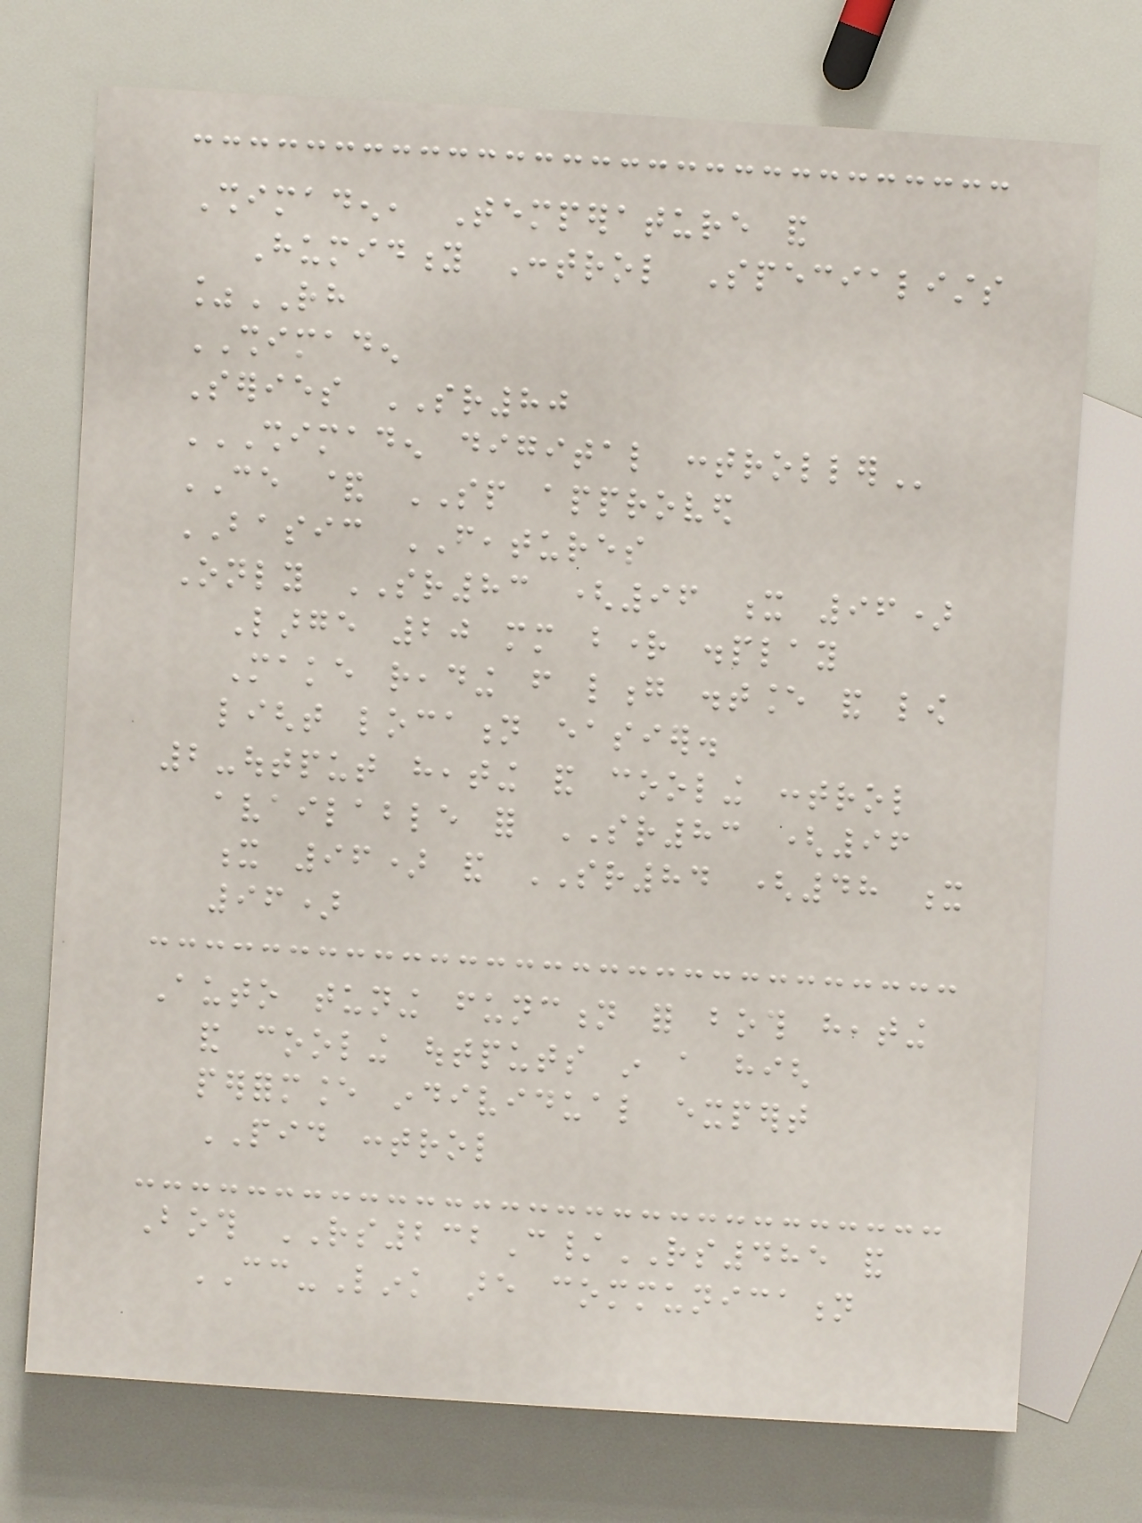Shimaden, Temperature and
Humidity Control Specialists
%RH
SHIMADEN
Series SR80
SHIMADEN DIGITAL CONTROLLER
CE & SP approved
BASIC FEATURES
Only SR83 (96 x 96)
Large 20 mm bright display
Make reading from long distance and low
light location easier.
2-output heating and cooling control
available for SR83 (96
x 96) and SR84 (48 x
96)
Auto tuning function for both heating
and cooling outputs in a high
performance individual expert
PID control
Both RS232C/RS485 and
CC-Link are communication
